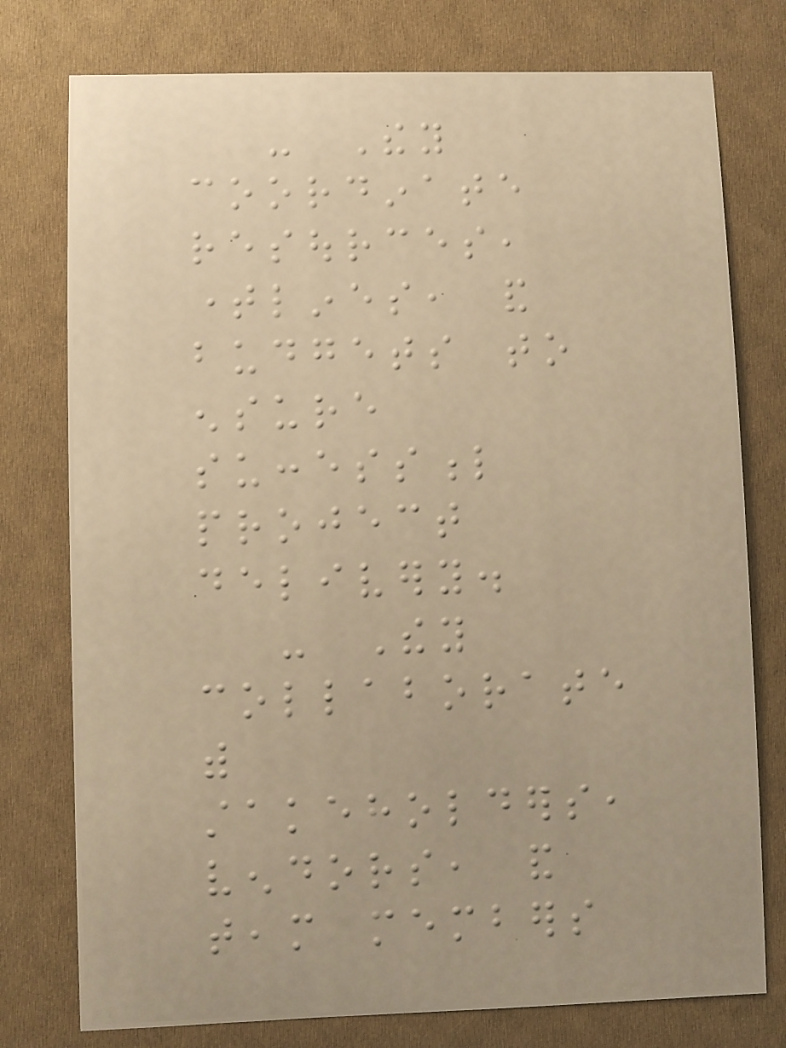- They
coordinate
resources,
timelines, and
budgets to
ensure
successful
project
delivery.
- They
collaborate
with
stakeholders,
vendors, and
team members
